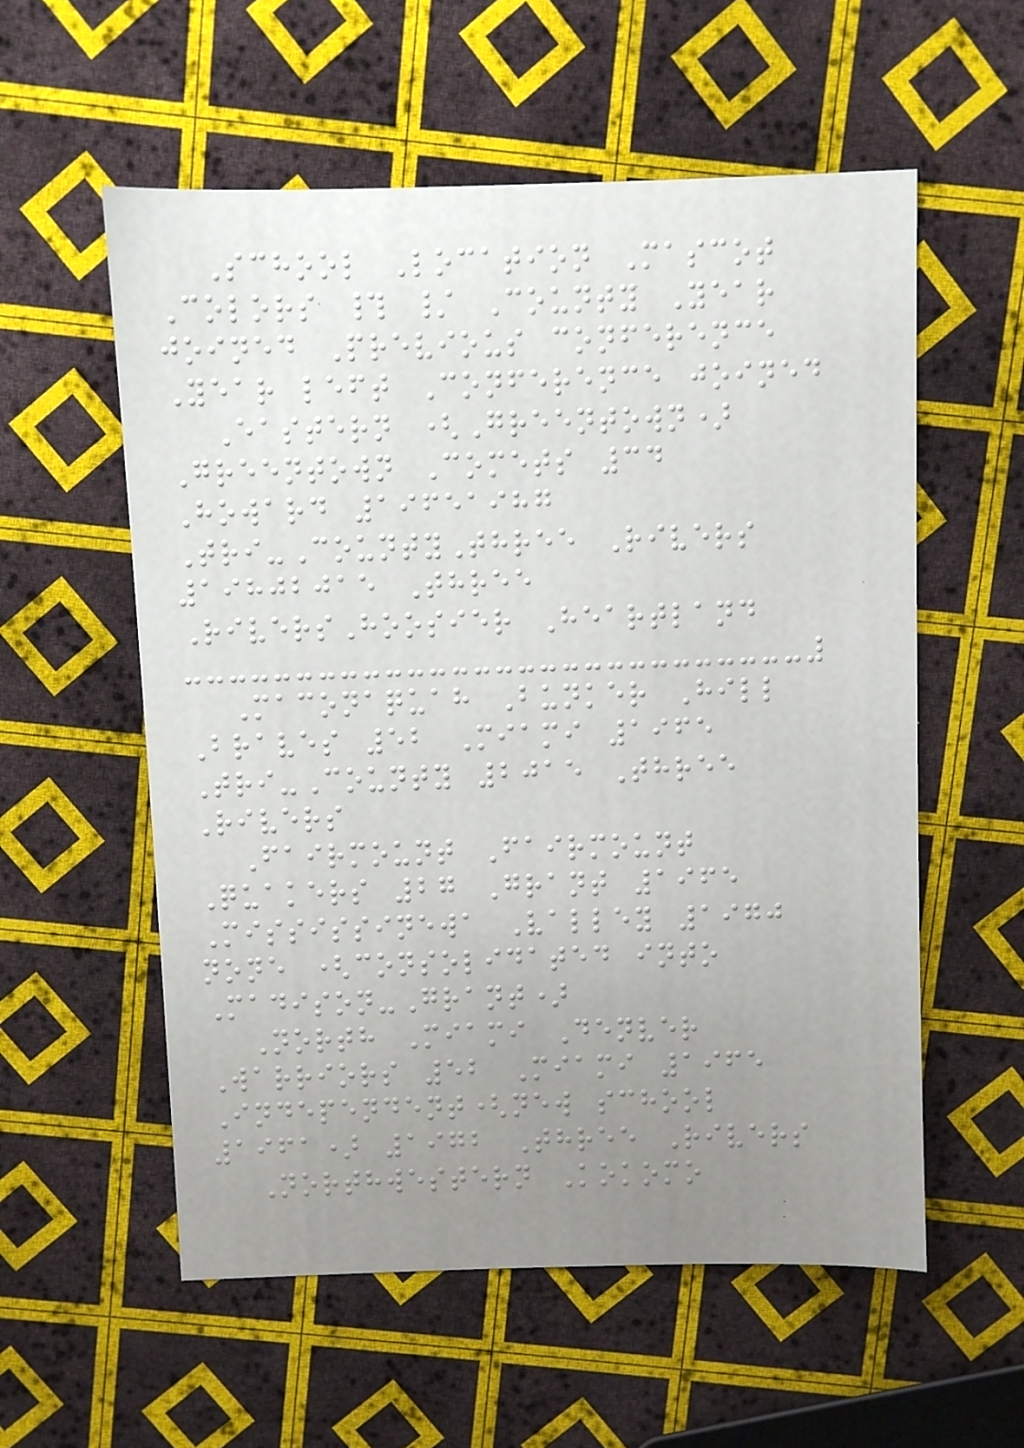School Location Mascot
Colors # / County Year
joined Previous conference
Year left Conference joined
Eastern (Greentown)
Greentown Comets 34
Howard 19651987
Tri-CountyThree Rivers
19802015 Three
RiversHoosier Heartland
Maconaquah Bunker Hill
Braves 52 Miami 1965
Tri-County 2015 Three
Rivers
Fairmount Fairmount
Quakers 27 Grant 1965
Mississinewa Valley 1970
none (consolidated into
Madison-Grant)
North Miami Denver
Warriors 52 Miami 1965
Independent(new school
1961) 1972 Three Rivers
Northwestern Kokomo
